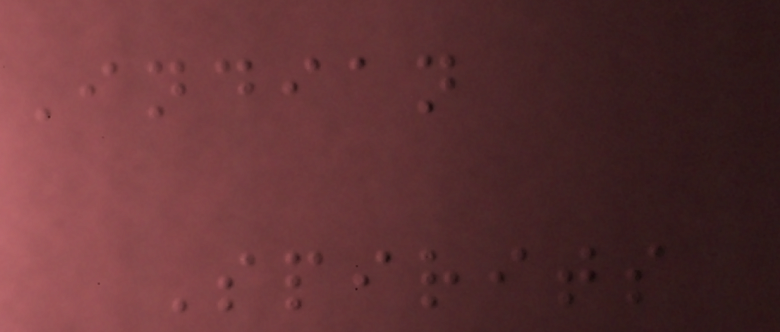Indian
Spirits
